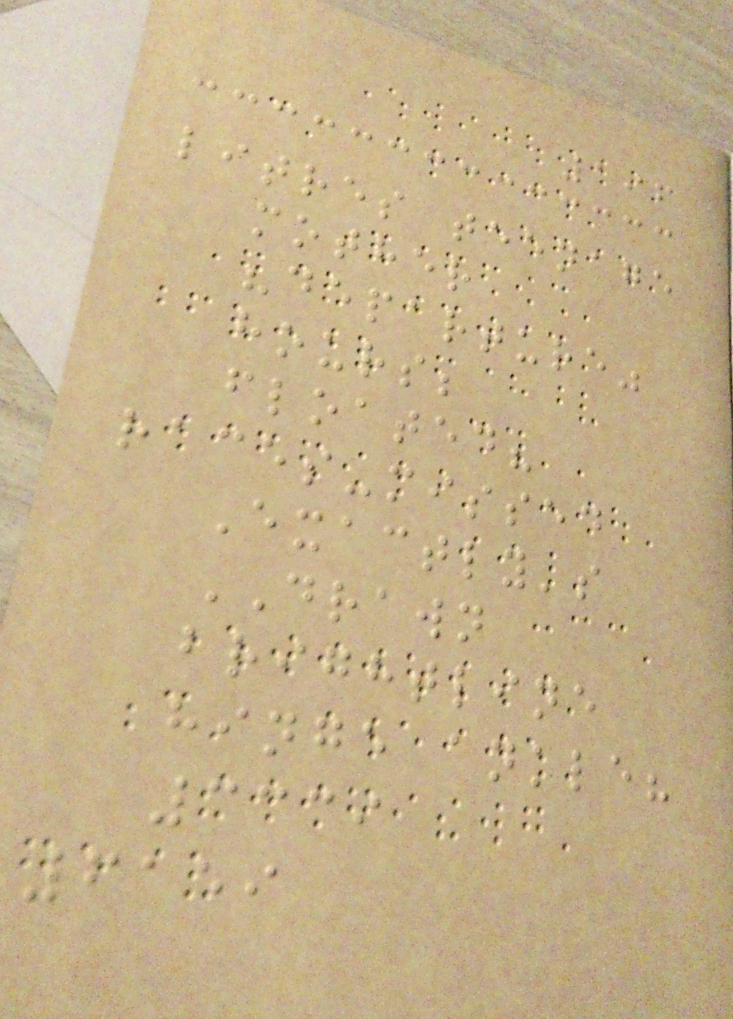196
litres teenage
mother
"departure"
hours;
floated?
races-missed
Exactly's
DRAWN
brightline
hinge ankle?
3339
6159
